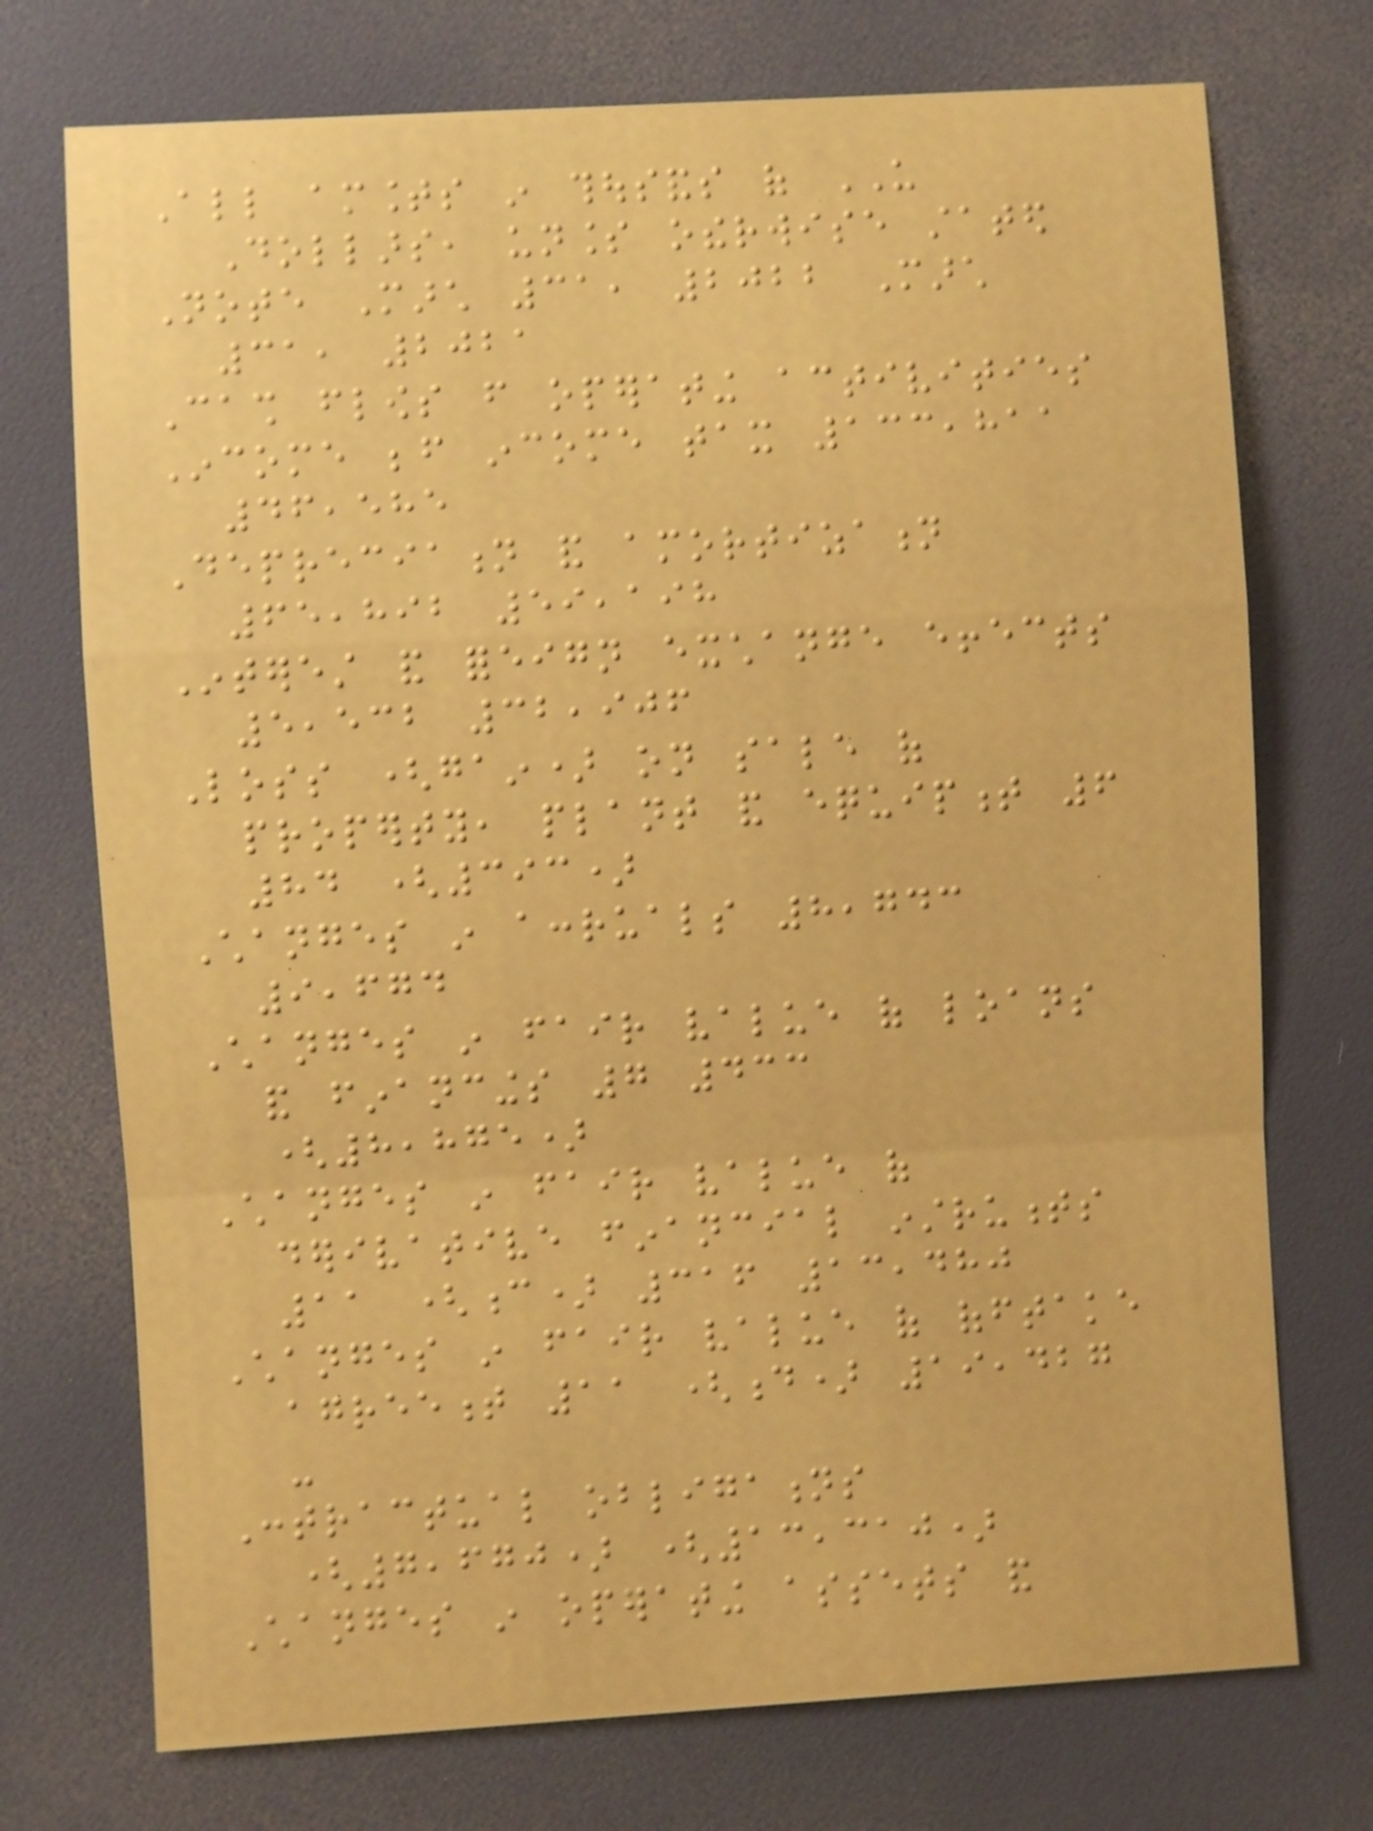All amounts in thousands of US
Dollars, unless otherwise stated
Note March 31, 2022 March
31, 2021
Cash flows from operating activities
Income before income tax 133,811
46,585
Depreciation and amortization
65,892 59,198
Interest and foreign exchange effects
5,532 32,906
Loss (gain) on sale of
property, plant and equipment 6
84 (393)
Changes in accruals 8,743
9,674
Changes in fair value of loans
and financings 7 433
(8,875)
Changes in fair value of
derivative financial instruments
11 (c) 316 13,480
Changes in fair value of offtake
agreement 11 (d) 19,427
-
Contractual obligations
(7,670) (13,310)
Changes in operating assets and
